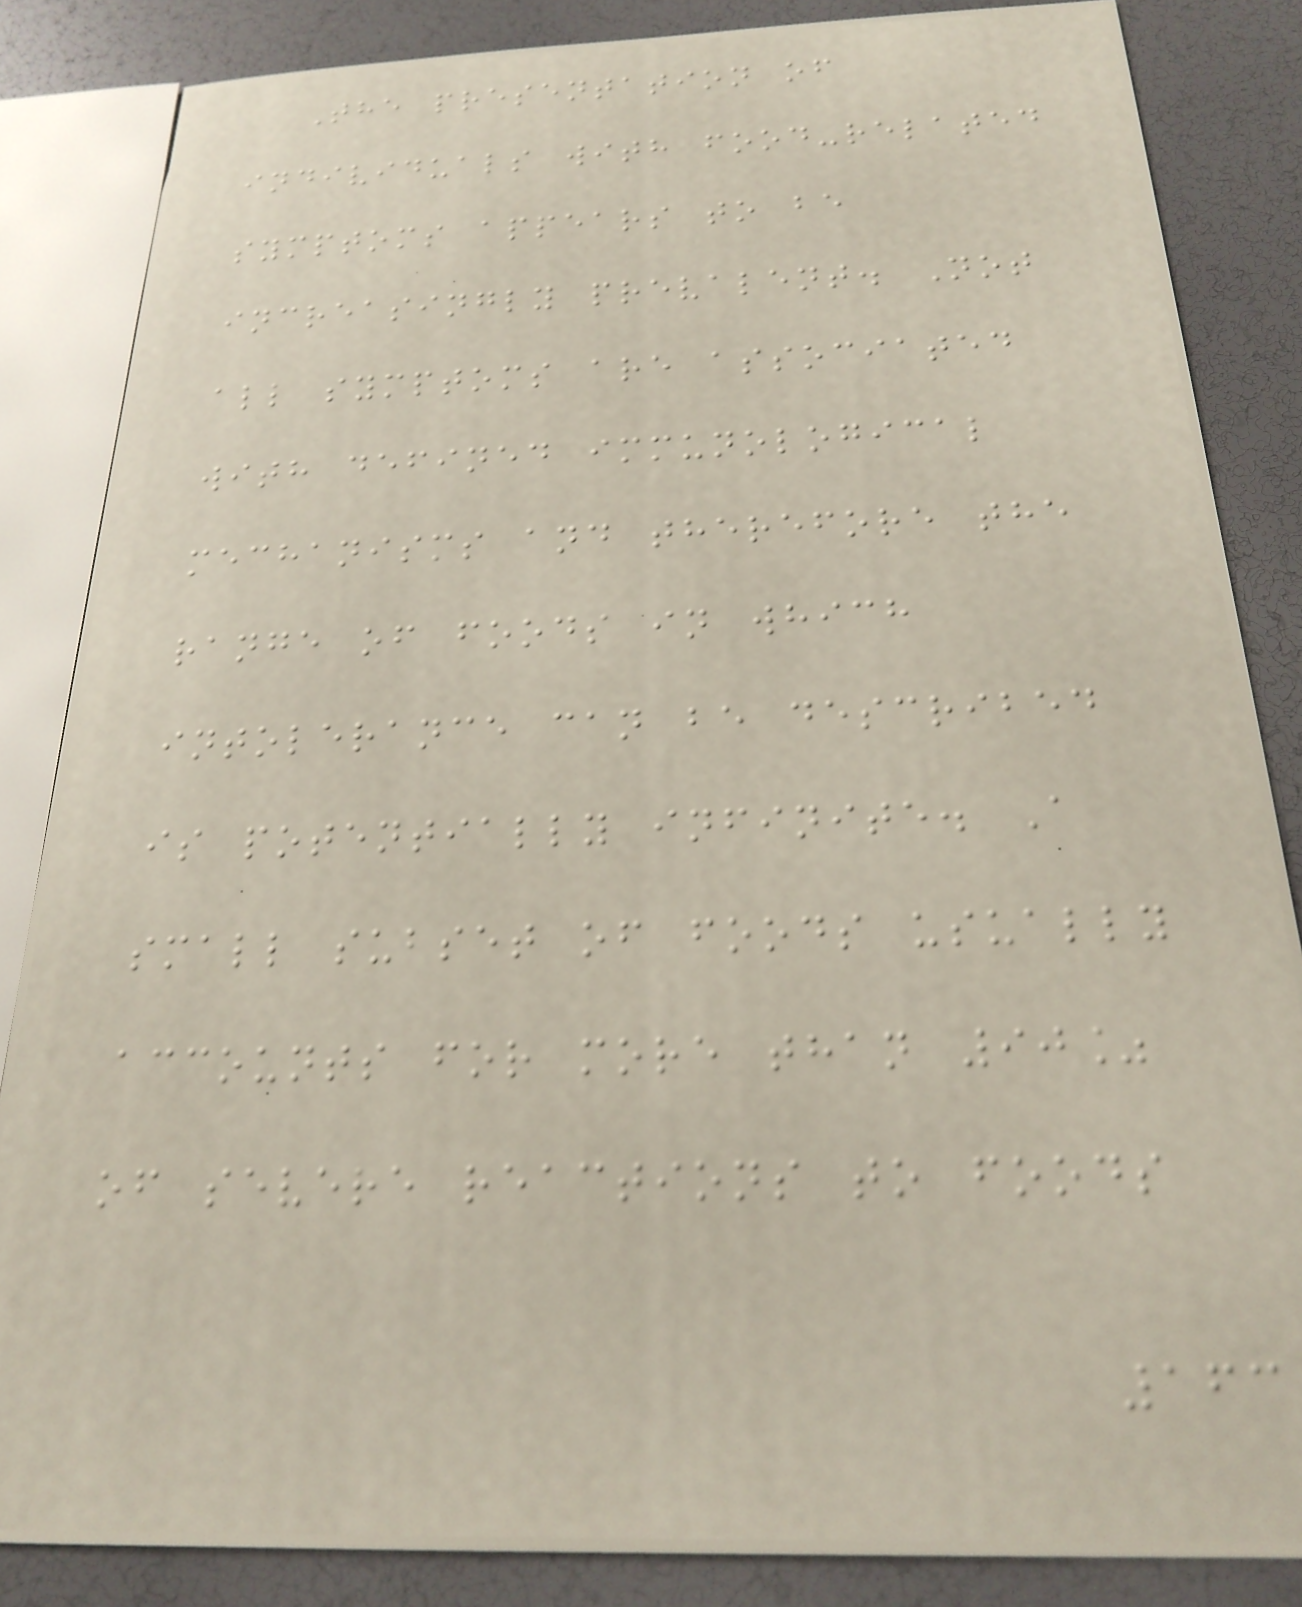The presentation of
individuals with food-related
symptoms appears to be
increasingly prevalent. Not
all symptoms are associated
with defined immunological
mechanisms and therefore the
range of foods in which
intolerance can be described
is potentially infinite. A
small subset of foods usually
accounts for more than 90%
of severe reactions to foods
163
